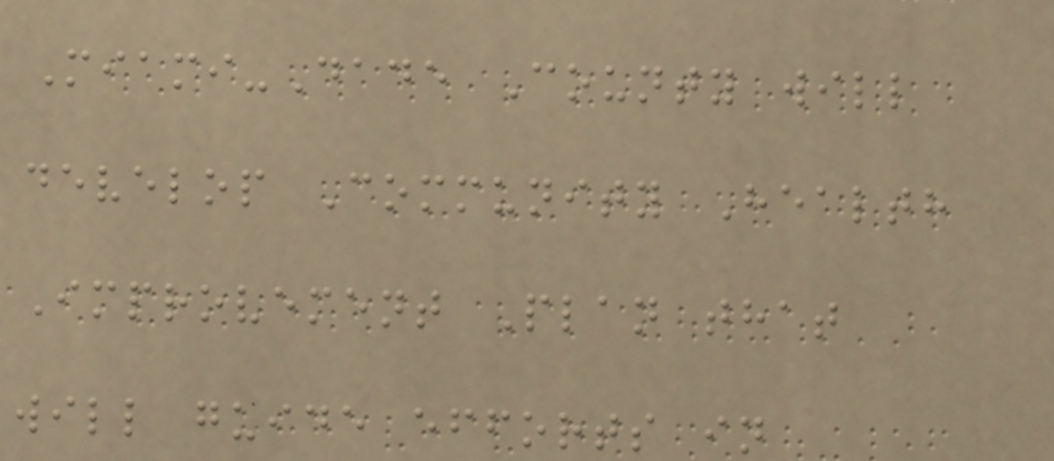Miami-Dade County will
develop Community Health
Improvement Plan that
will guide efforts in
